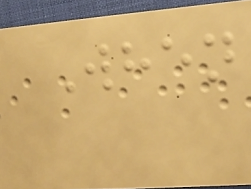When
